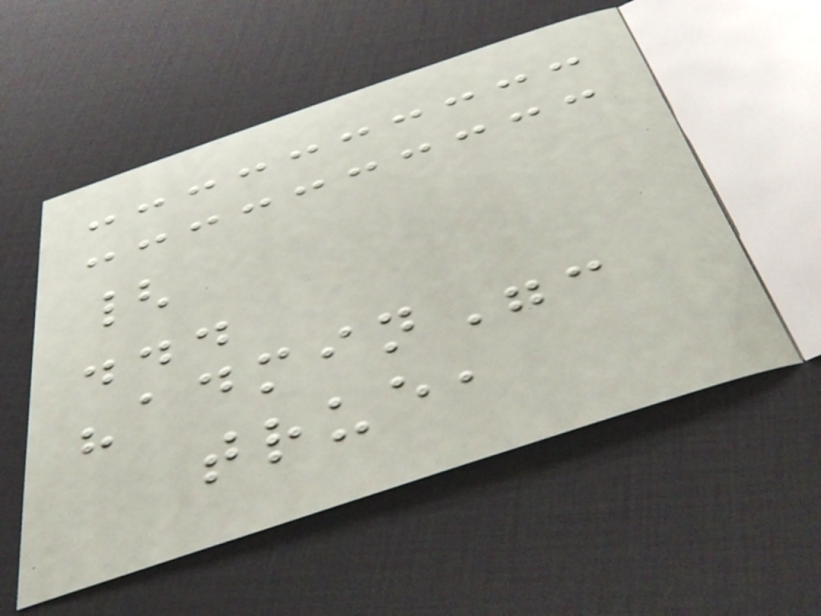{
...
"admin":
true,
